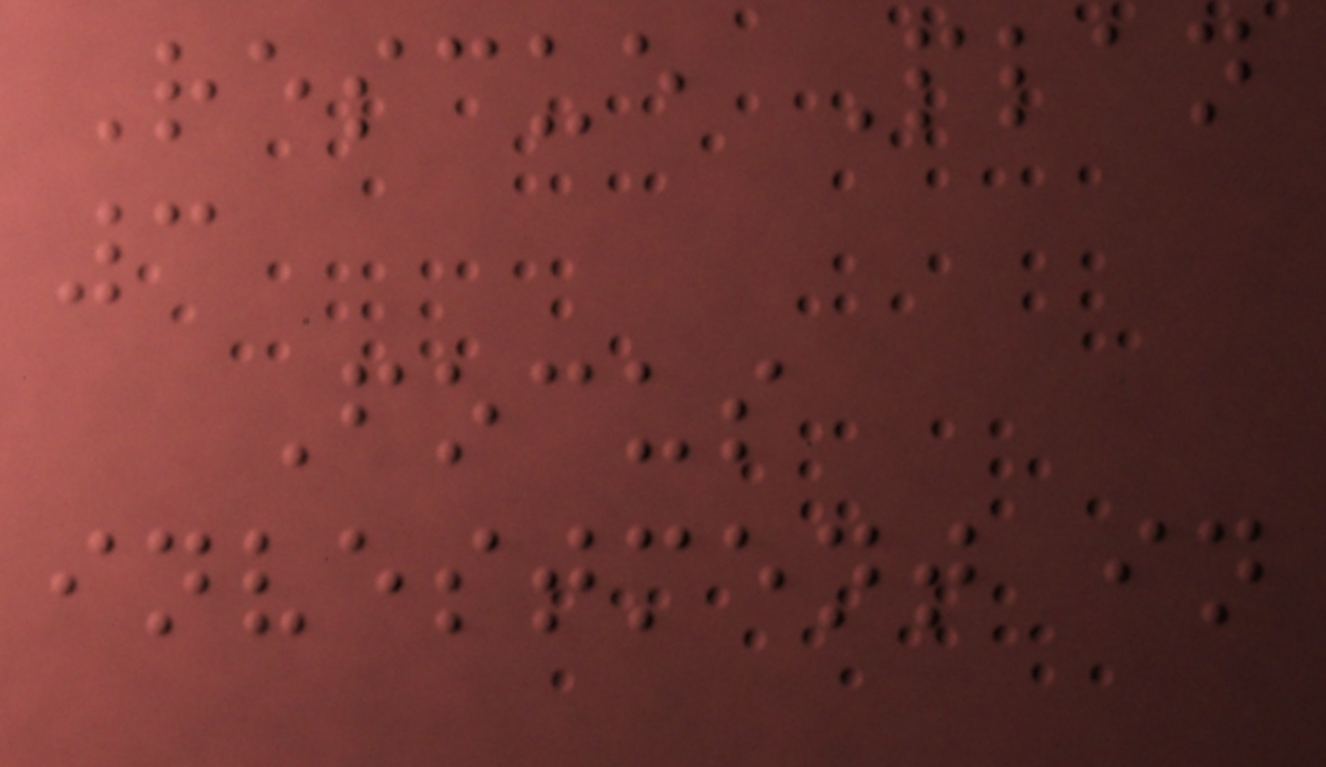Rescue Plan
3
Focus
investment in
